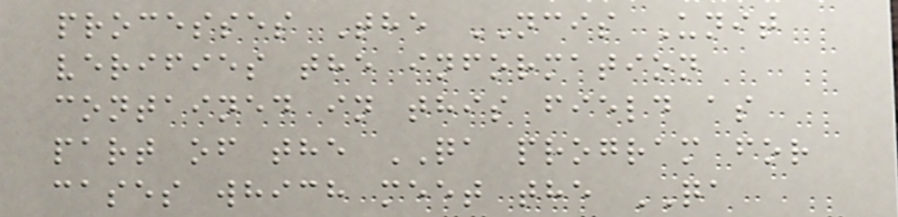processes The NCIS Unit
verifies the information
contained in this field as
part of the QA program for
cases which meet the QA
